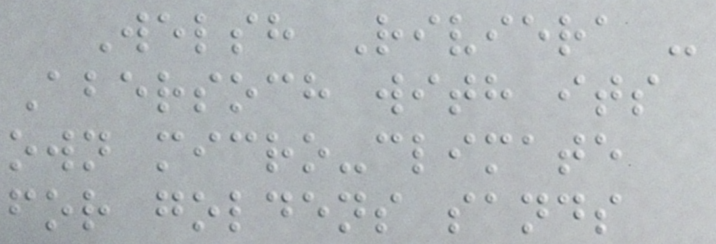Welsh Riviera -
Abersoch with its
own micro-climate
for goldens sands
